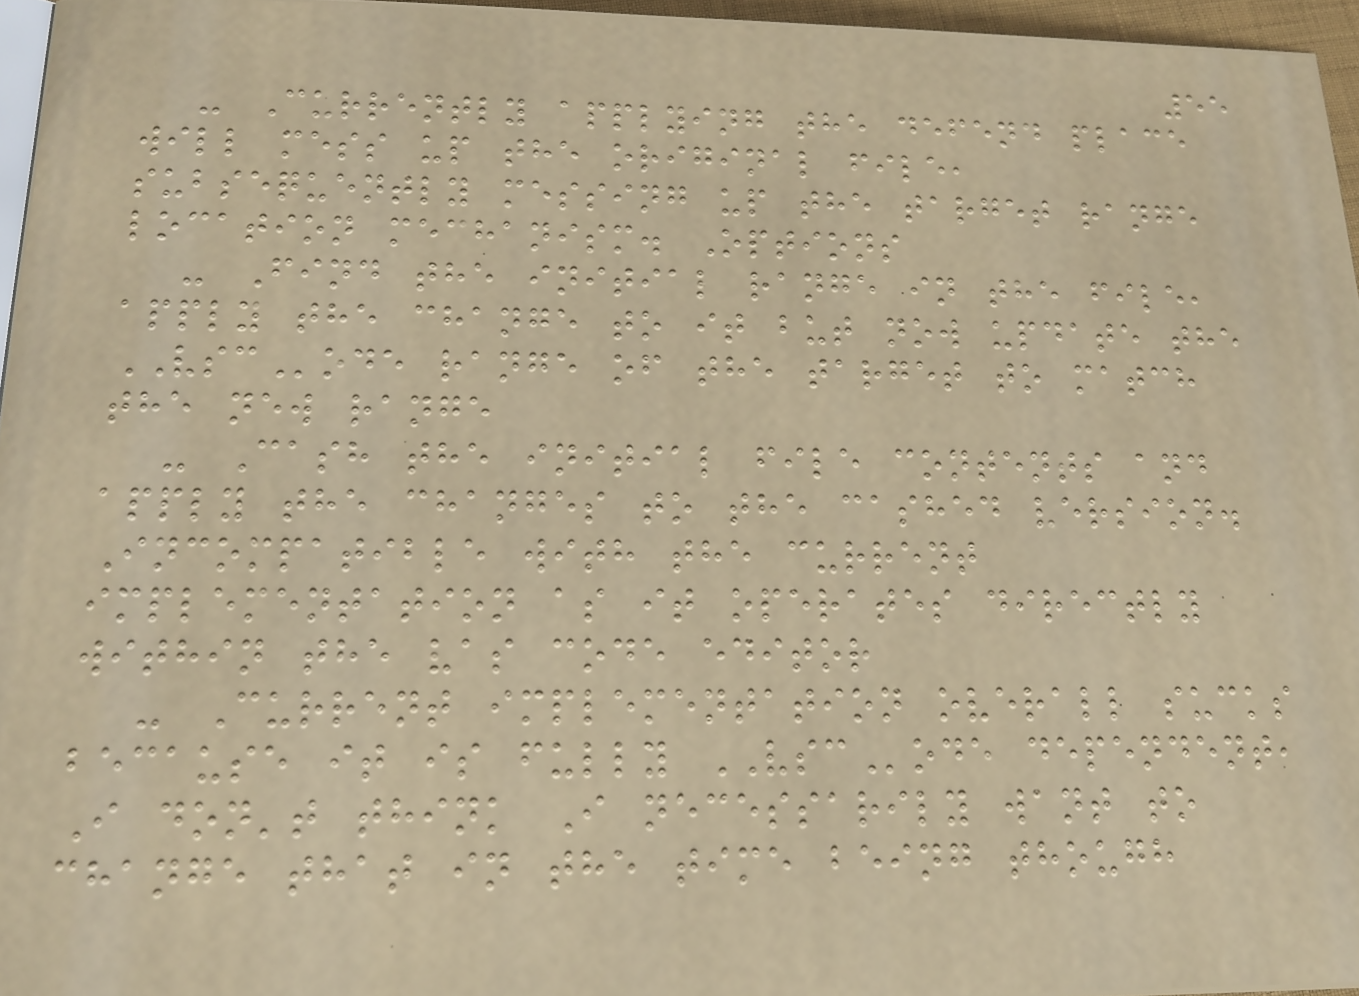55
- Currently applying the defend place
will mess up the original file,
subsequently messing up the target range
location mechanism. Options
- Find the initial range in the file,
apply the change to it but now update the
VSCode range of the target to match
the new range
- Cash the initial file contents and
apply the changes to the cashed version.
Incompatible with the current
implementation as it operates directly
within the vas code editor
- Current implementation overall sucks
because it is fully VSCode dependent,
I don't think I necessarily want to
change that in the time being though
